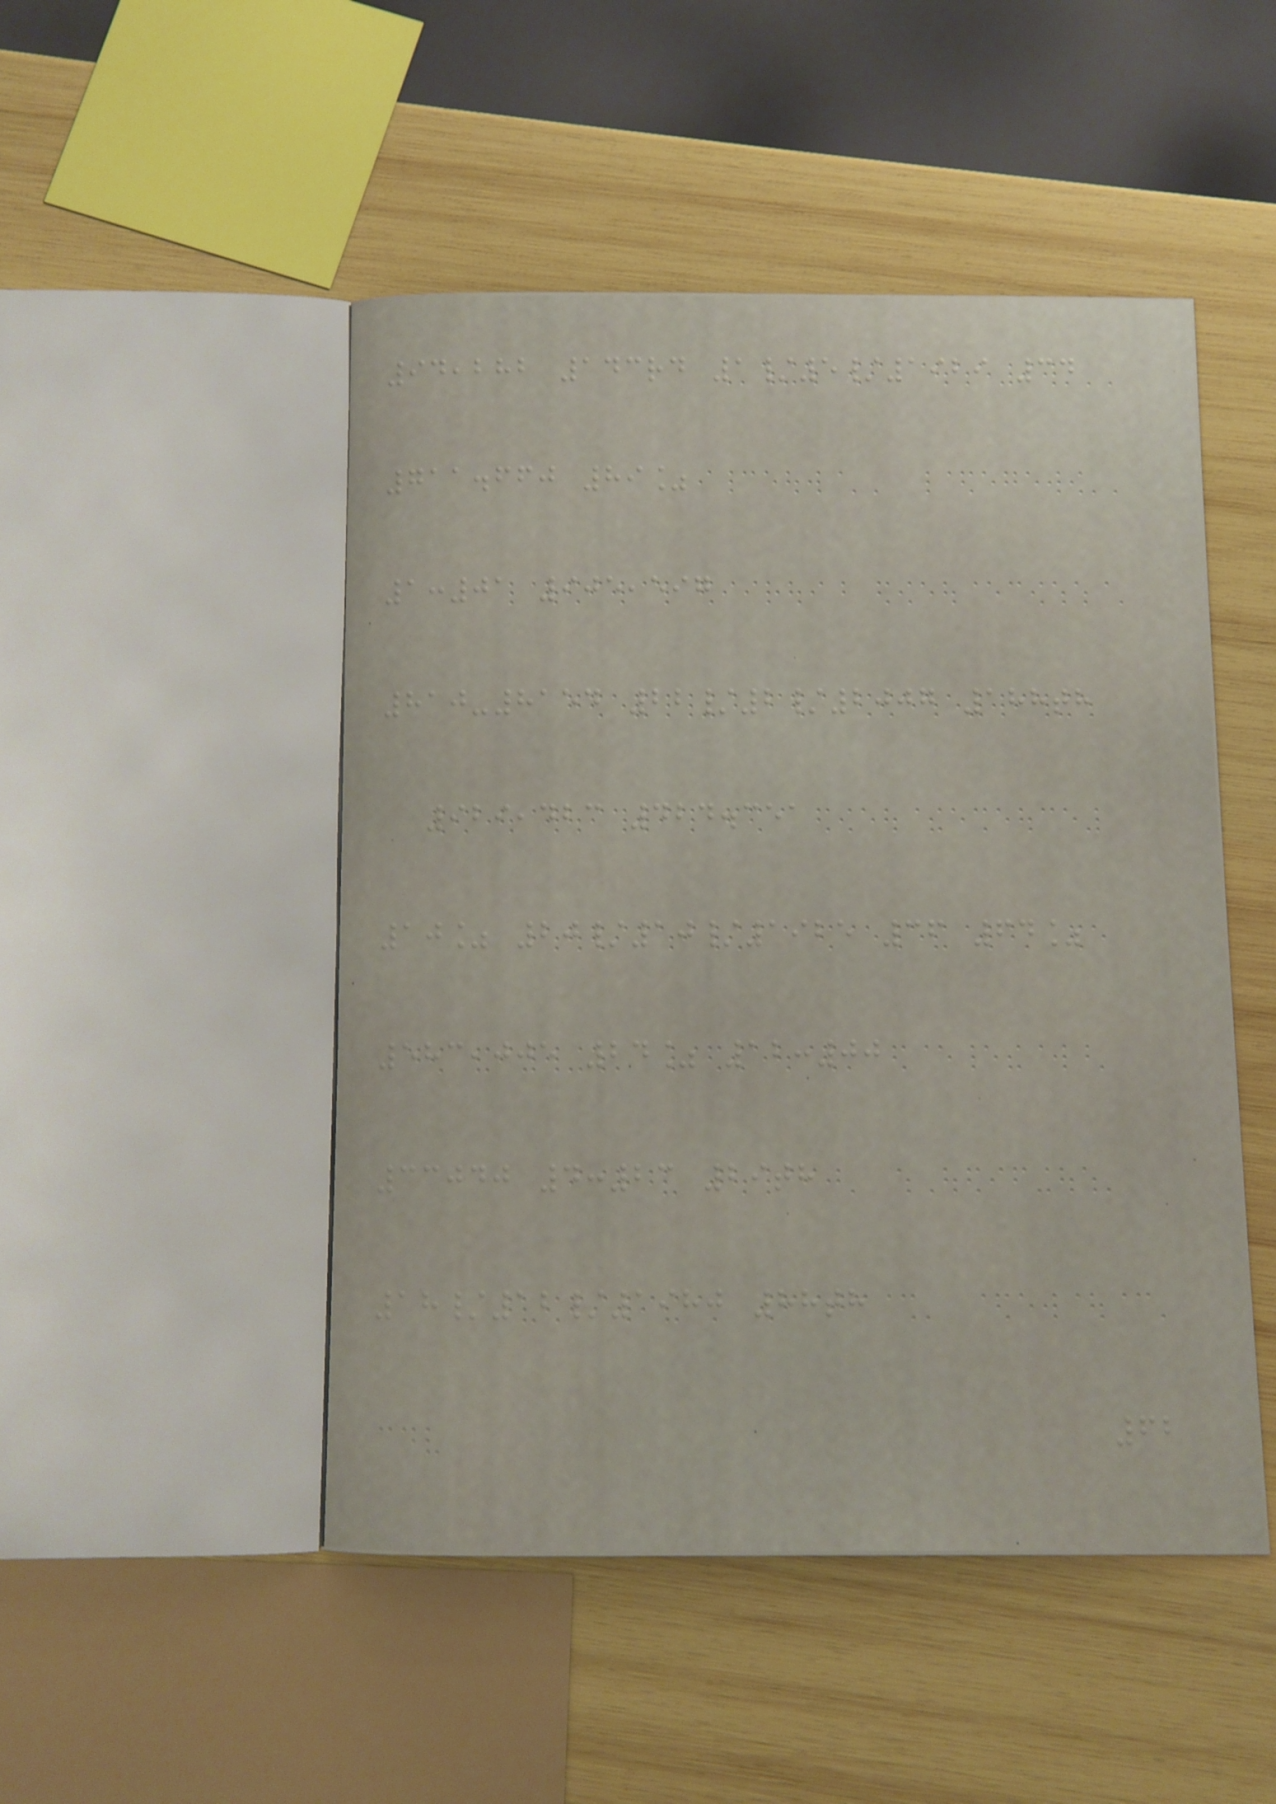94,282 143rd 1/5/1929 34
711.660 89%
1:01 905,597
810-8154 22/2/2007 188th
929,423 424.351
10% 20/10/1925 36 64%
583,005 24% 12:00
33040 4:23 29th
18/12/1980 88th
62
